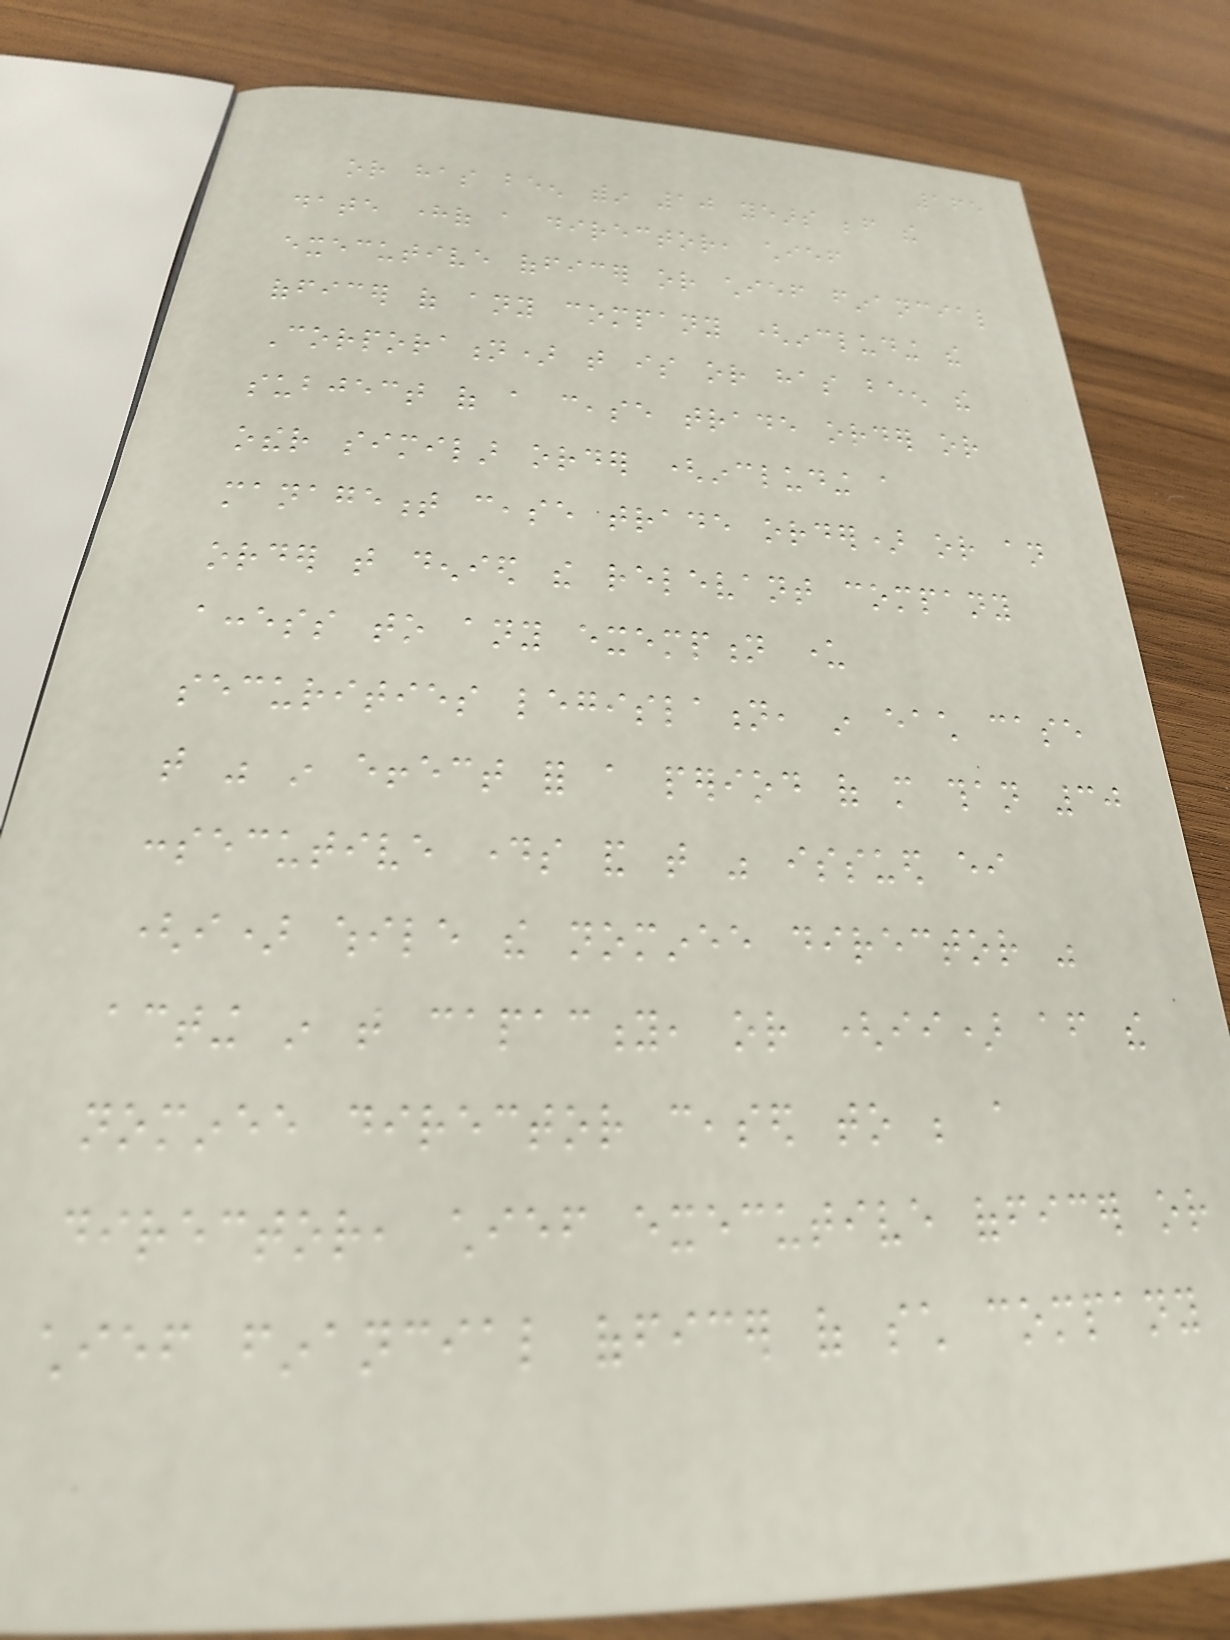165
or has been within 10 years before the
date hereof a director, chief
executive officer or chief financial
officer of any company (including the
Corporation) that is or has been the
subject of a cease trade order or
other similar order (including a
management cease trade order) or an
order that denied the relevant company
access to any exemption under
securities legislation, in each case
that was in effect for a period of more than 30
consecutive days and that was issued either
(i) while the nominee director was
acting in that capacity, or (ii) after the
nominee director ceased to be a
director, chief executive officer or
chief financial officer of such company
